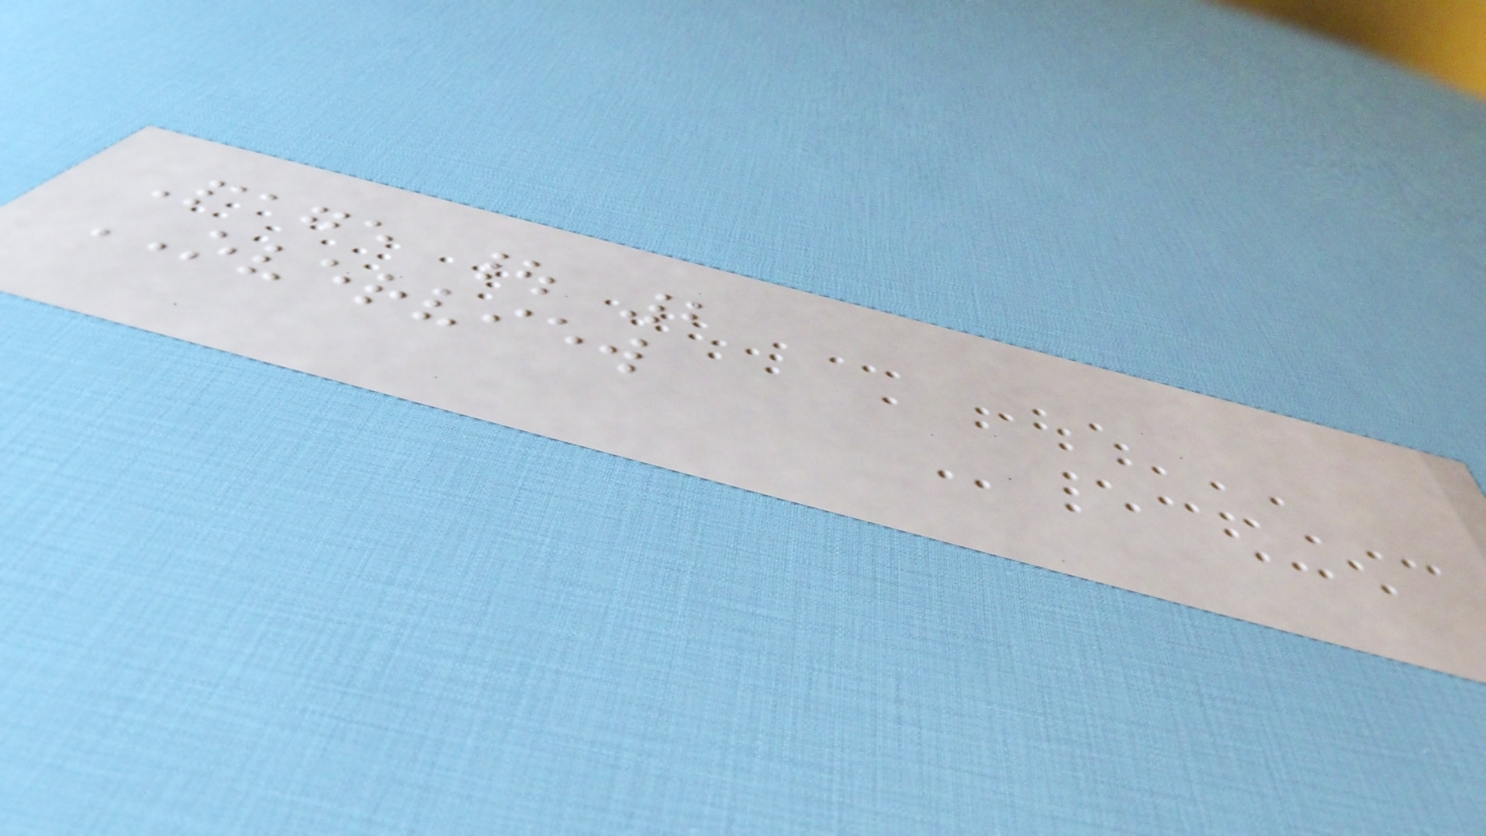Page | 2
OVERVIEW
